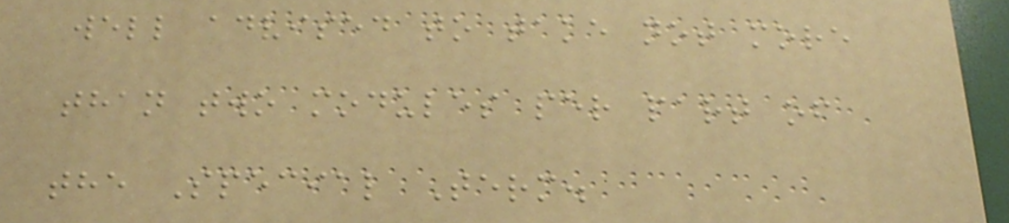well advised to take not more
than two modules per part of
the Special Term.
